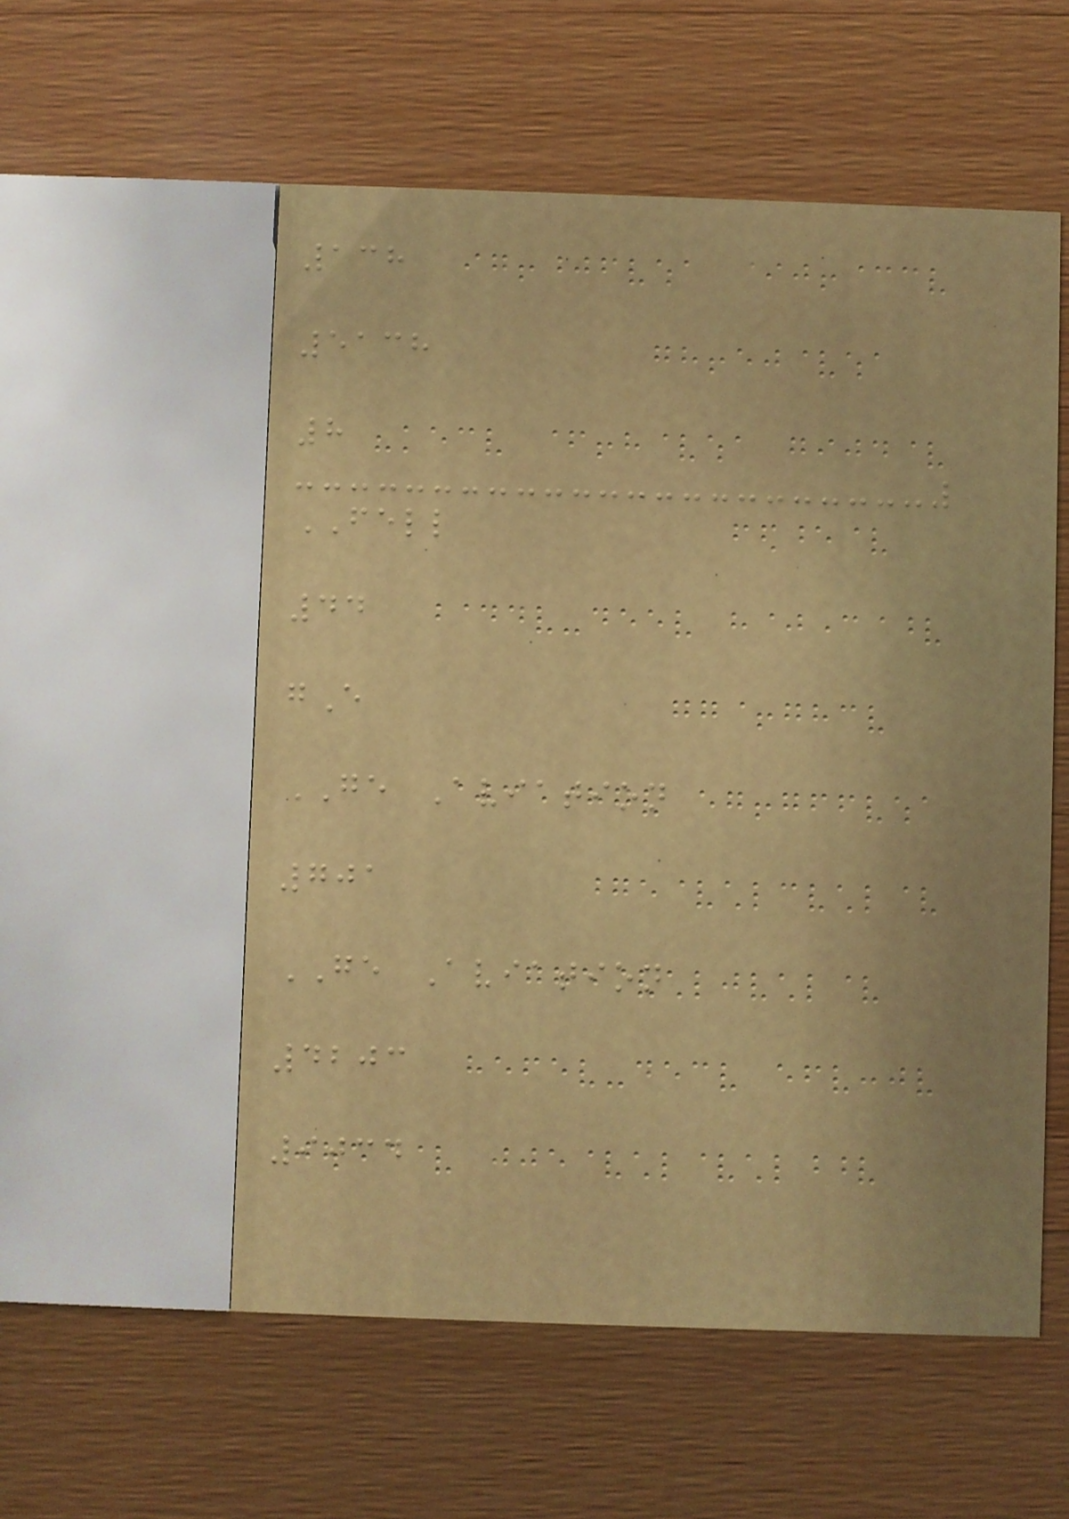138
5138
8
FELL
44
gE
GE Aviation
701
GE Aviation
4203
9034
